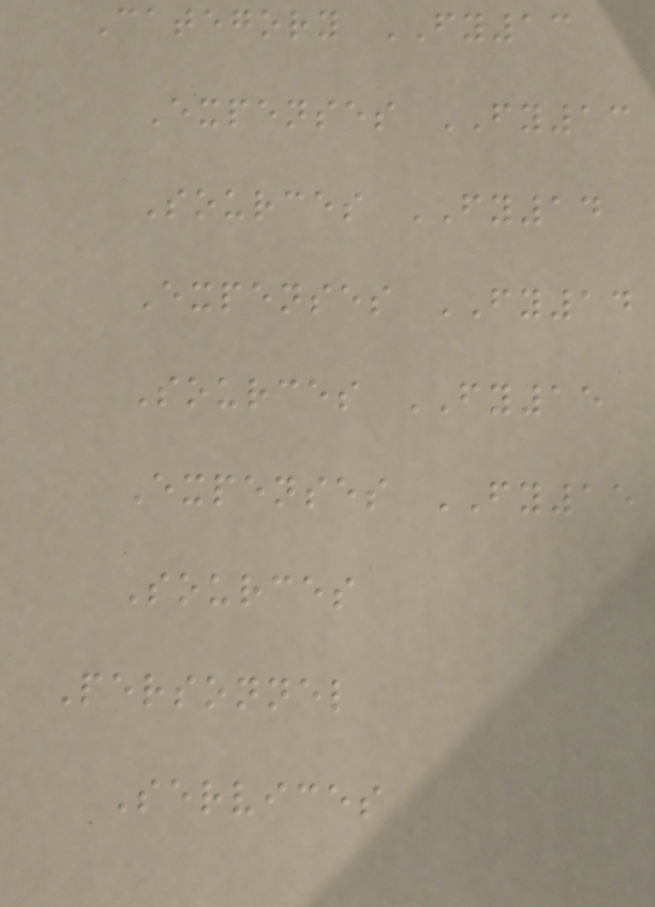Category FY13
Expenses FY13
Sources FY14
Expenses FY14
Sources FY15
Expenses FY15
Sources
Personnel
Services
